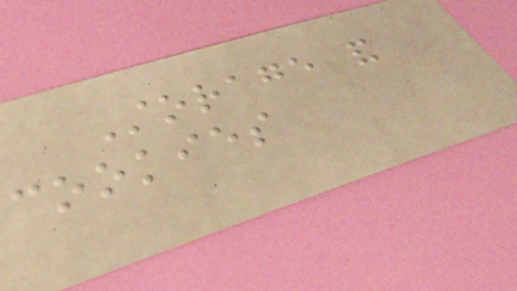Storage and
cookies
